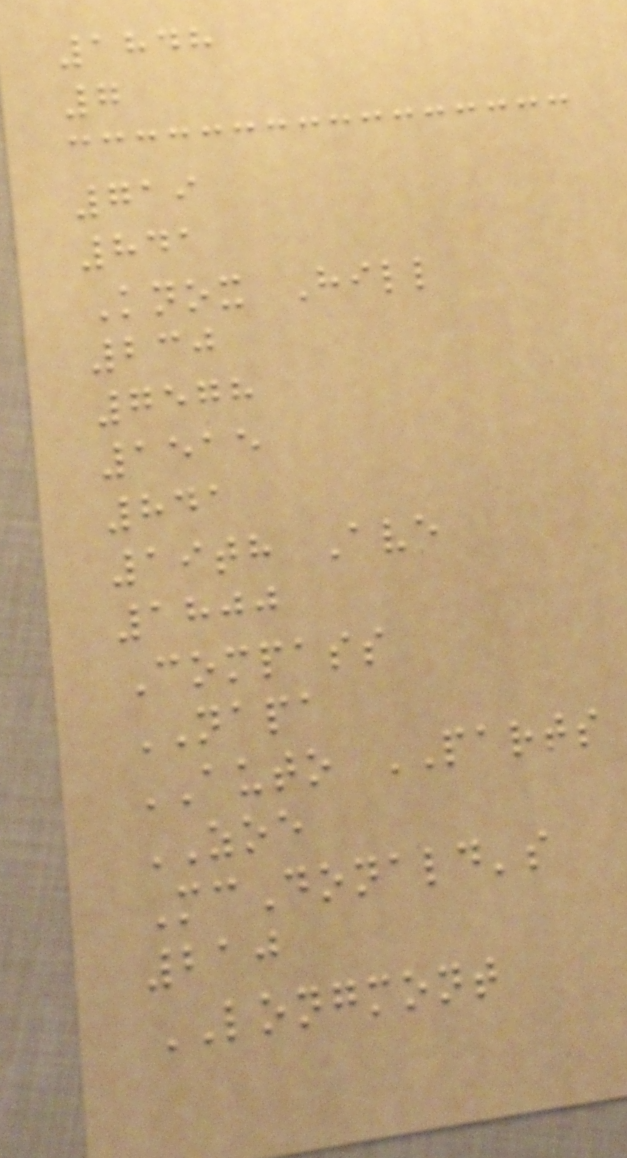1848
7
719
841
Knox Hill
230
7578
1515
841
19th Ave
1800
Compass
NAPA
AUTO PARTS
ZOE
McDonald's
210
LONGMONT
